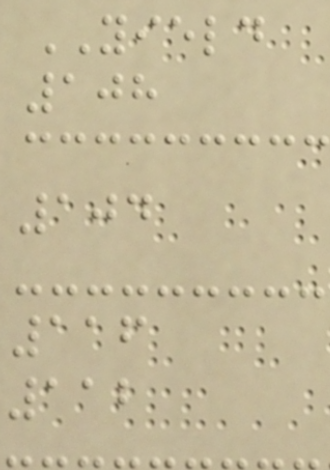YIELD
108
104
116
112
